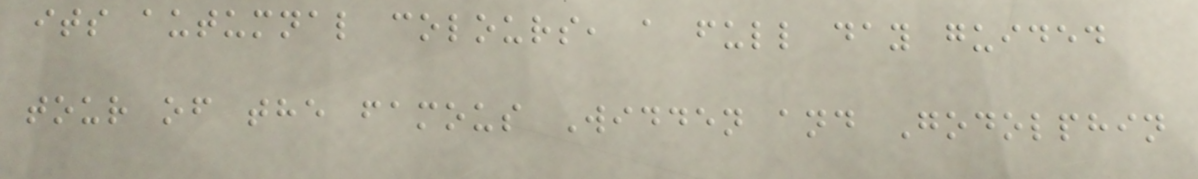its autumnal colours, a full day guided
tour of the famous Widden and Godolphin
